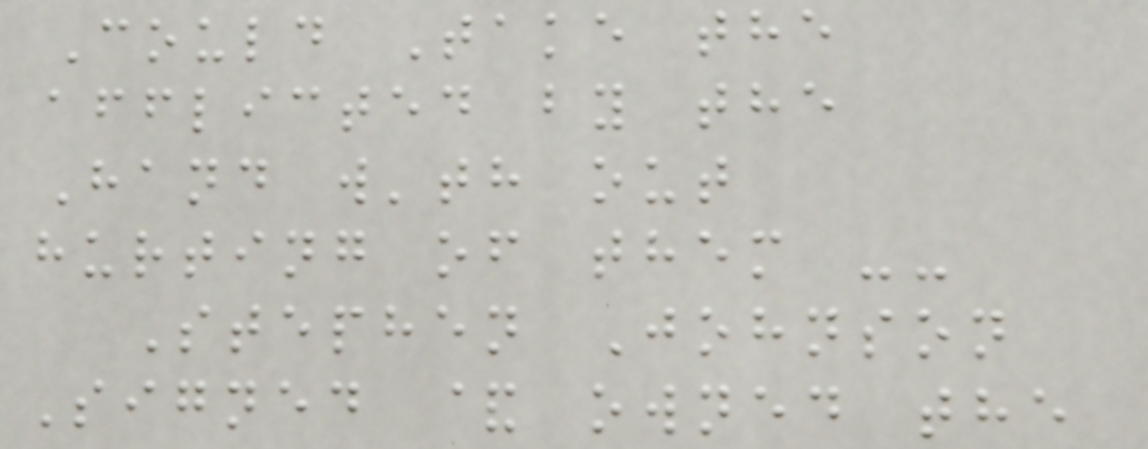Could Take the
afflicted by the
Hand w'th out
hurting of them --
Stephen Johnson
Signed & owned the
